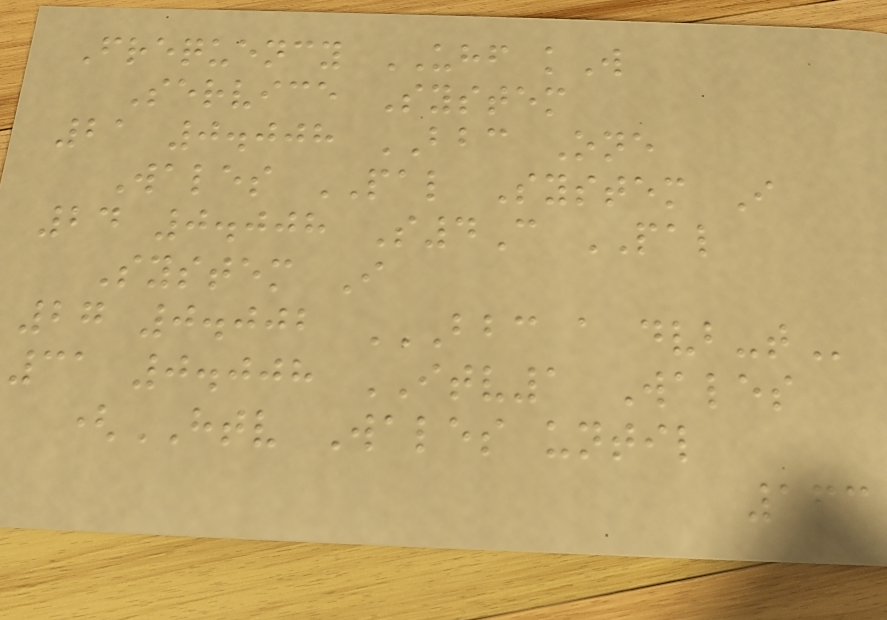Frequency UHF kW
Service System
21 0.008 BBC One
Wales PAL System I
24 0.008 S4C PAL
System I
27 0.002 BBC A DVB-T
31 0.008 ITV1 Wales
(HTV Wales until
163
